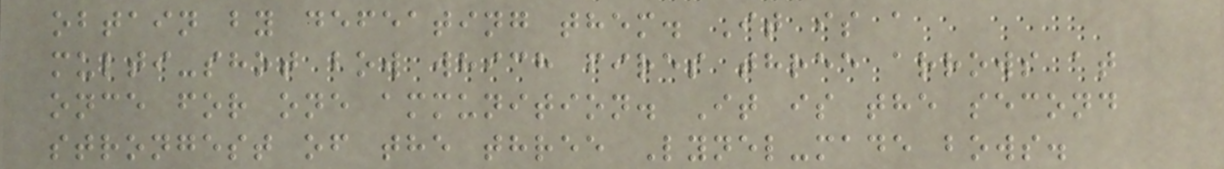obtain by defeating them. It is a
multi-shot bow which fires three arrows at
once for one ammunition. It is the second
strongest of the three Lynel-made bows.
